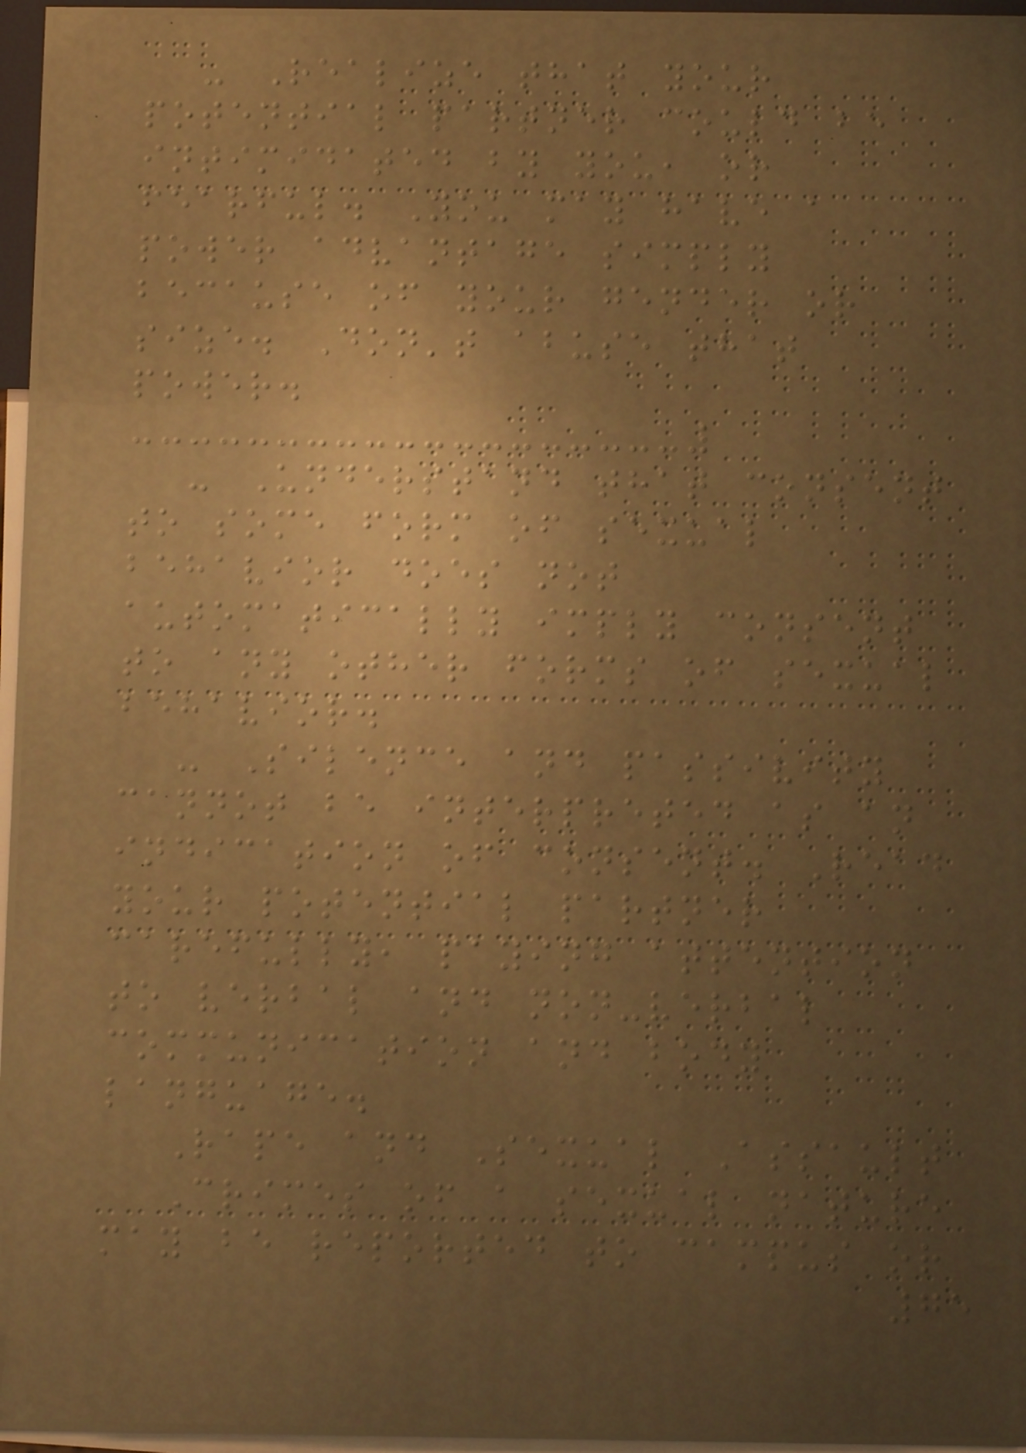- Realize that your
potential partner could be
intimidated by you, or
fearful. You may have a
power advantage simply
because of your gender or
size. Don't abuse that
power.
- Understand that consent
to some form of sexual
behavior does not
automatically imply consent
to any other forms of sexual
behavior.
- Silence and passivity
cannot be interpreted as an
indication of consent. Read
your potential partner
carefully, paying attention
to verbal and non-verbal
communication and body
language.
Rape and Sexual Assault
Crimes of a sexual nature
may be reported to campus or
75
